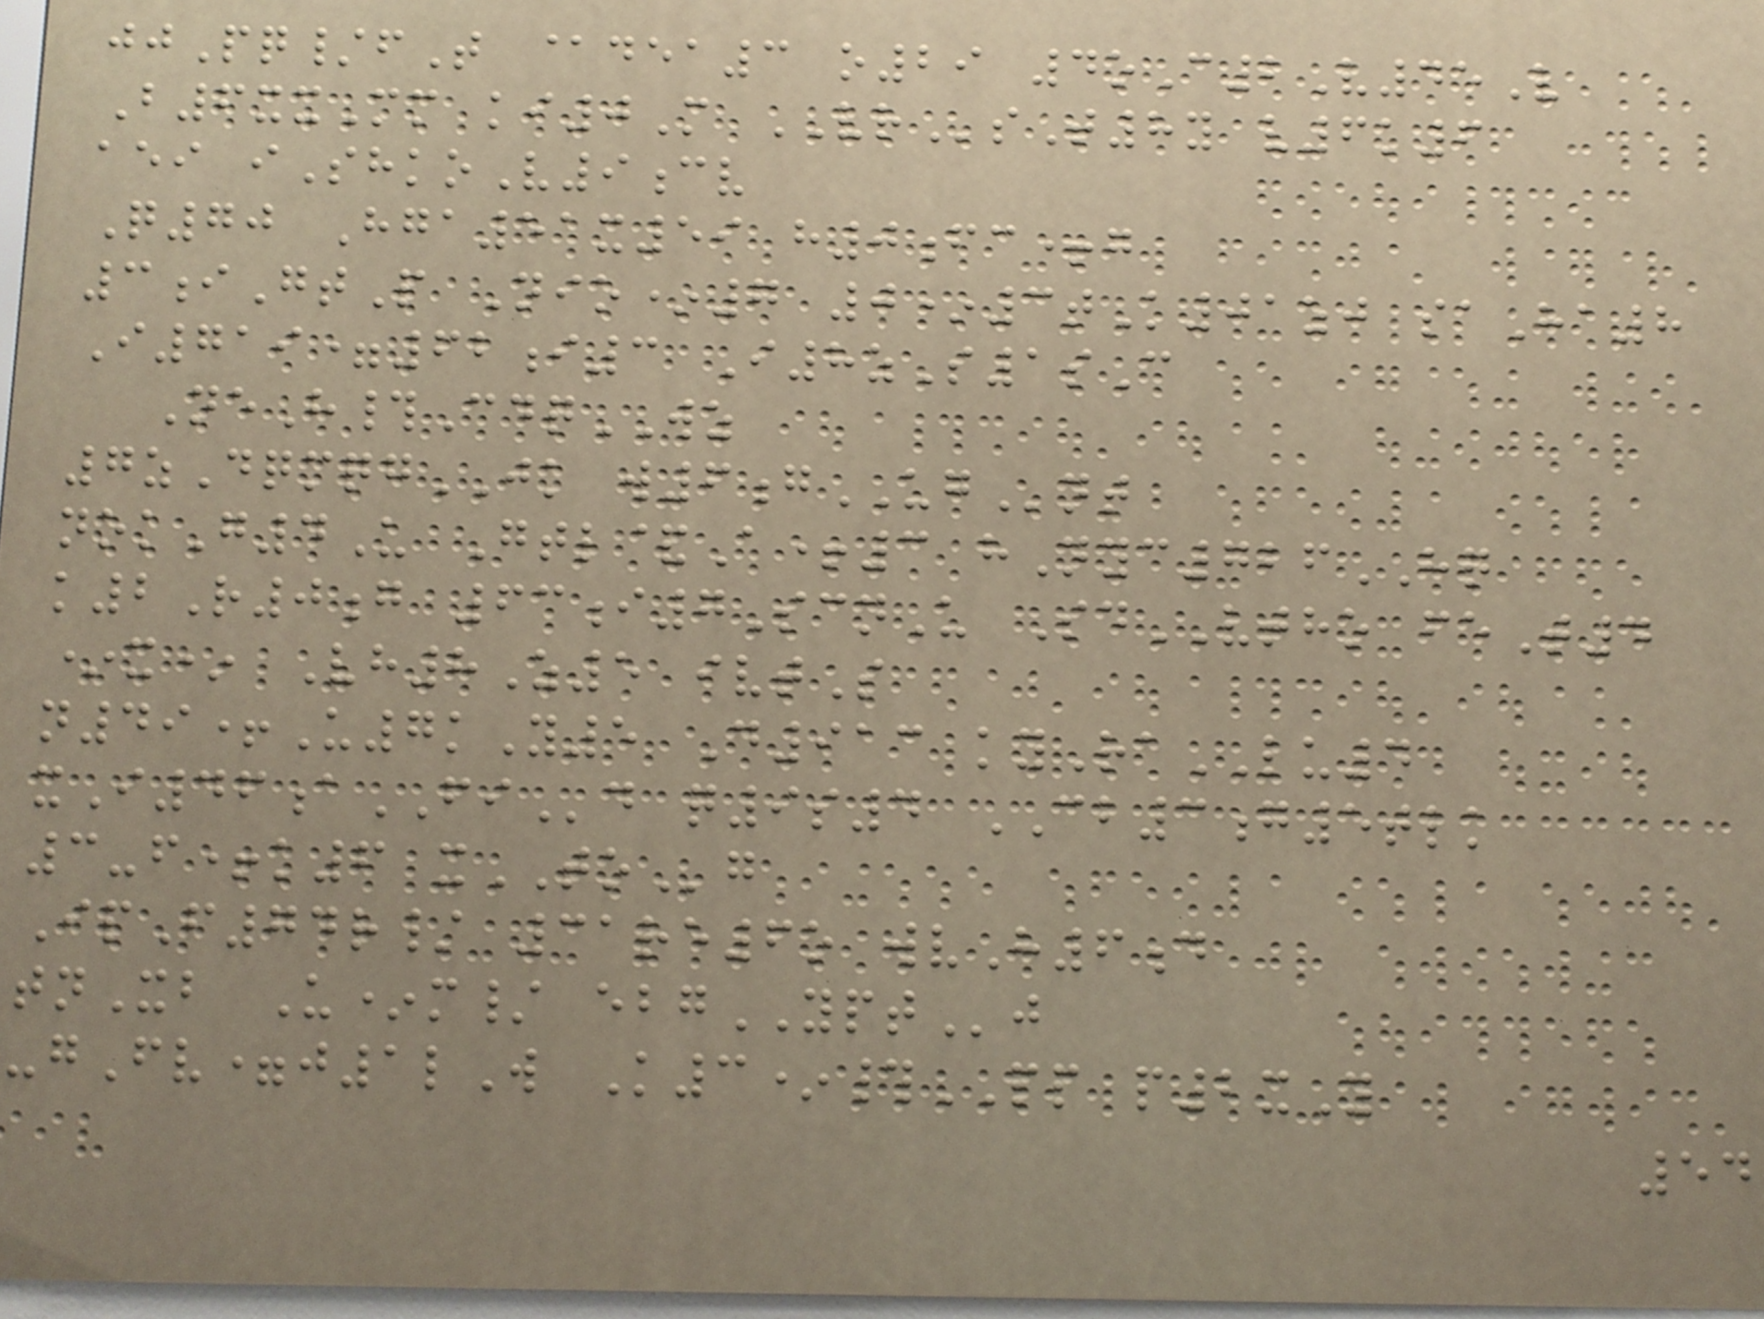jjPq/fT @dea3 o29 4oC2V45V
B6xxMm ki0M VRsT8y v6k6
aei iShkoV9cv
Q70 Hga51x59 h0fc+g
3iGtP Nio*7 0*3tK01zj saHa8
I719=62i3 I8zS1sC
NeH#CdqWZ
7zDqmqgJK w6gUGnt
nokG4U Gtl&A+3 hNyc726HQ
k2R0g 63i7ScnU SdVTHO feT4
*x* Vh8Z5 ivtS
n49+U7kY5 D913 kyRaLU4
xI46aFId q9s4 CB3g5tlk
3-f+k6 xTOg
IpF74r/ 31re6o wvH6d
tnXb U*m/ ebgYPTj
-gFv=j1lW K3*#PP p2xY
54
